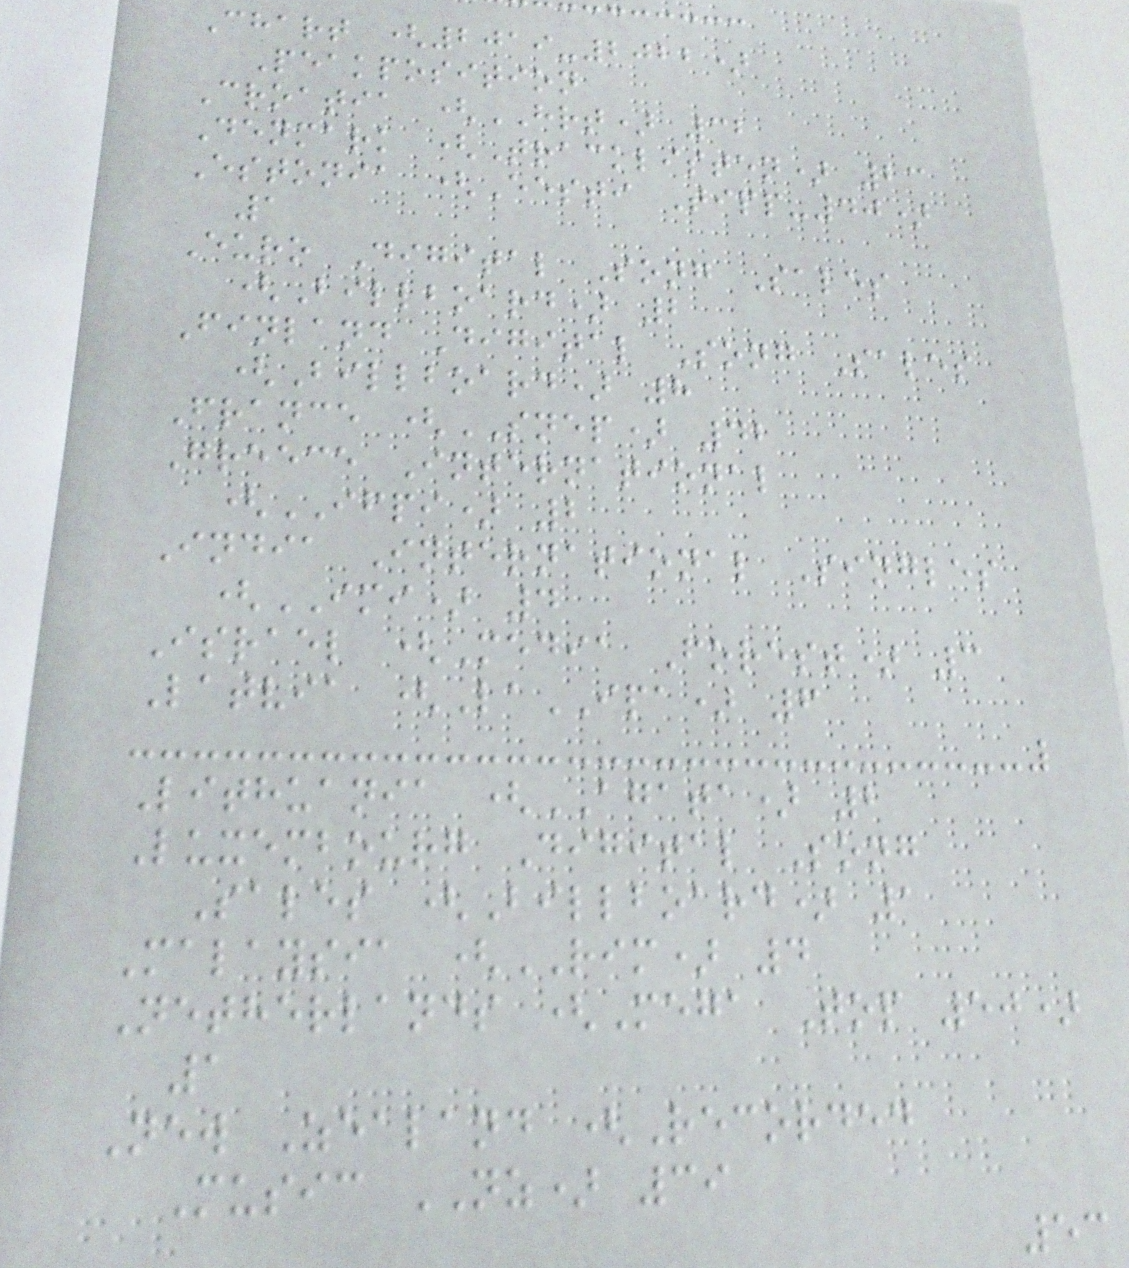Chart (2019-2022)
Peakposition
Croatia (HRT) 32
Denmark (Tracklisten) 23
Estonia (Eesti Tipp-40)
1
Euro Digital Song Sales
(Billboard) 2
Finland Digital Song Sales
(Billboard) 8
France (SNEP) 42
Greece International
(IFPI) 2
India International Singles
(IMI) 4
Israel (Media Forest) 3
Latvia (LaIPA) 6
Lithuania (AGATA) 2
Luxembourg Digital Song
Sales (Billboard) 1
Malaysia (RIM) 4
Netherlands (Mega Top 50)
1
New Zealand (Recorded
Music NZ) 39
53
